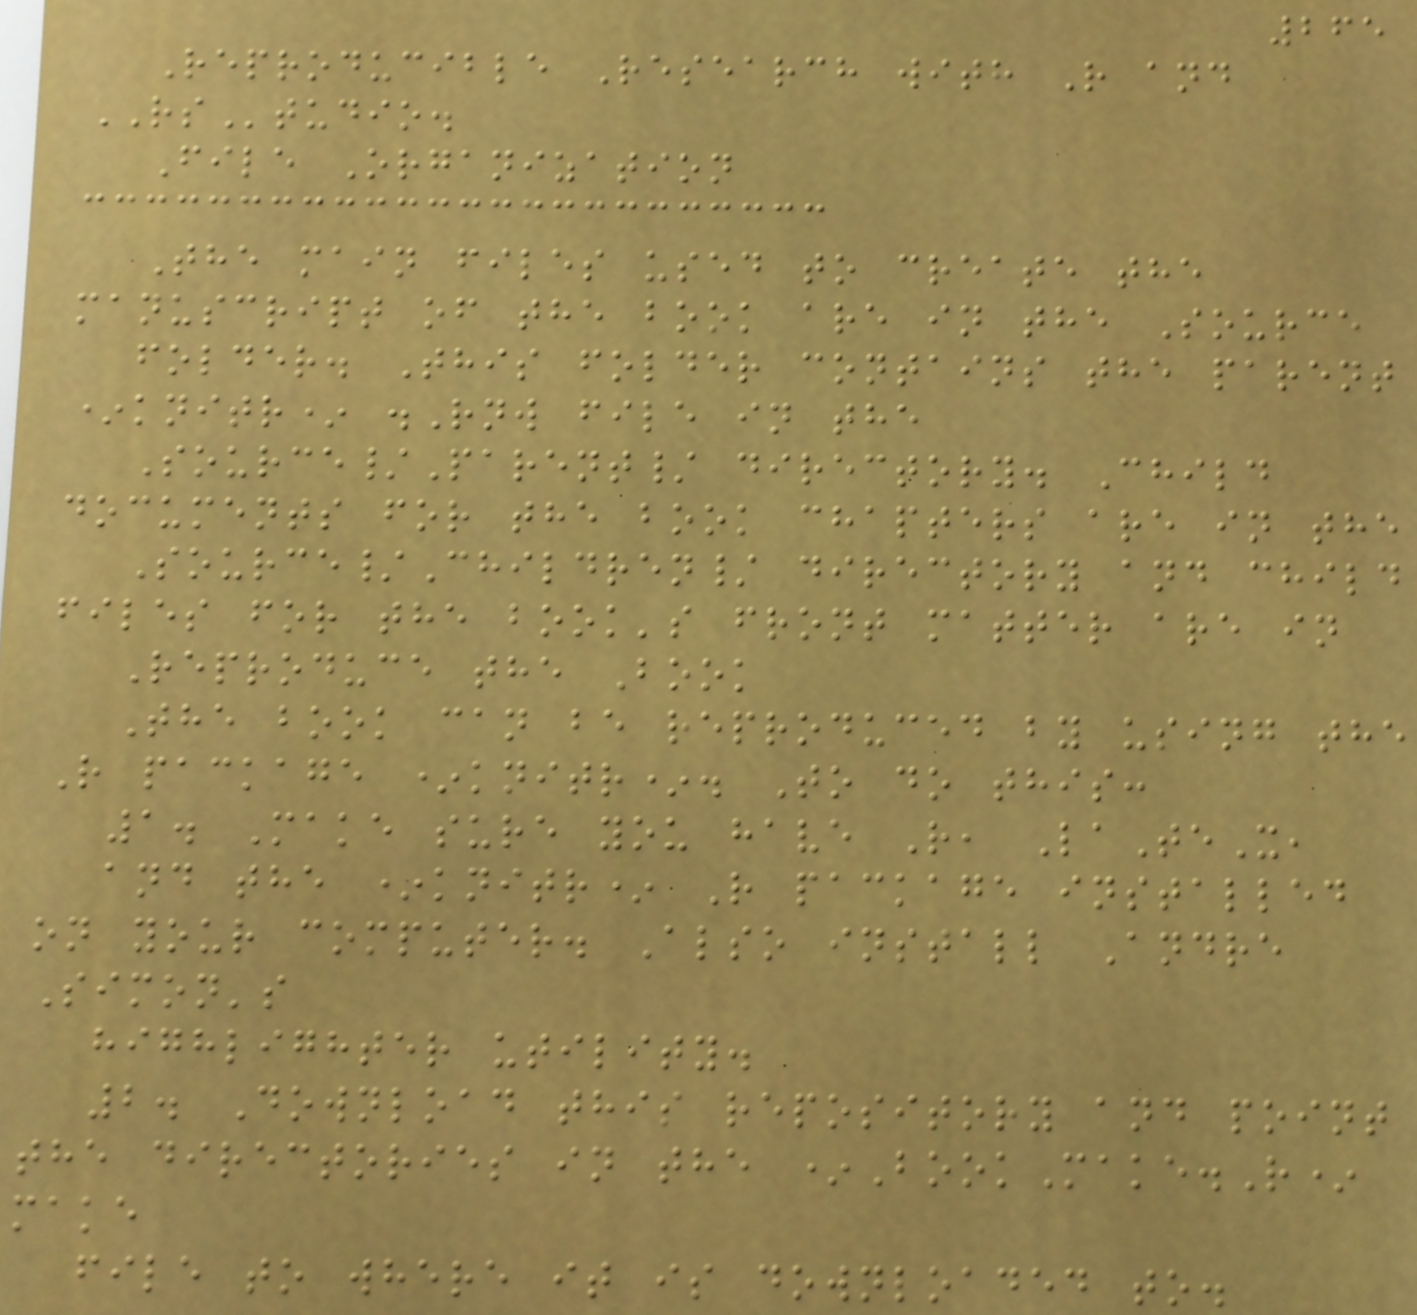265
Reproducible Research with R and
RStudio.
File Organization
The main files used to create the
manuscript of the book are in the Source
folder. This folder contains the parent
*knitr* .Rnw file in the
Source/Parent/ directory. Child
documents for the book chapters are in the
Source/Children/ directory and child
files for the book's front matter are in
Reproduce the Book
The book can be reproduced by using the
R package *knitr*. To do this:
1. Make sure you have R, LaTeX,
and the *knitr* R package installed
on your computer. Also install Andre
Simon's
highlighter utility.
2. Download this repository and point
the directories in the *BookMake.R*
make
file to where it is downloaded to.
